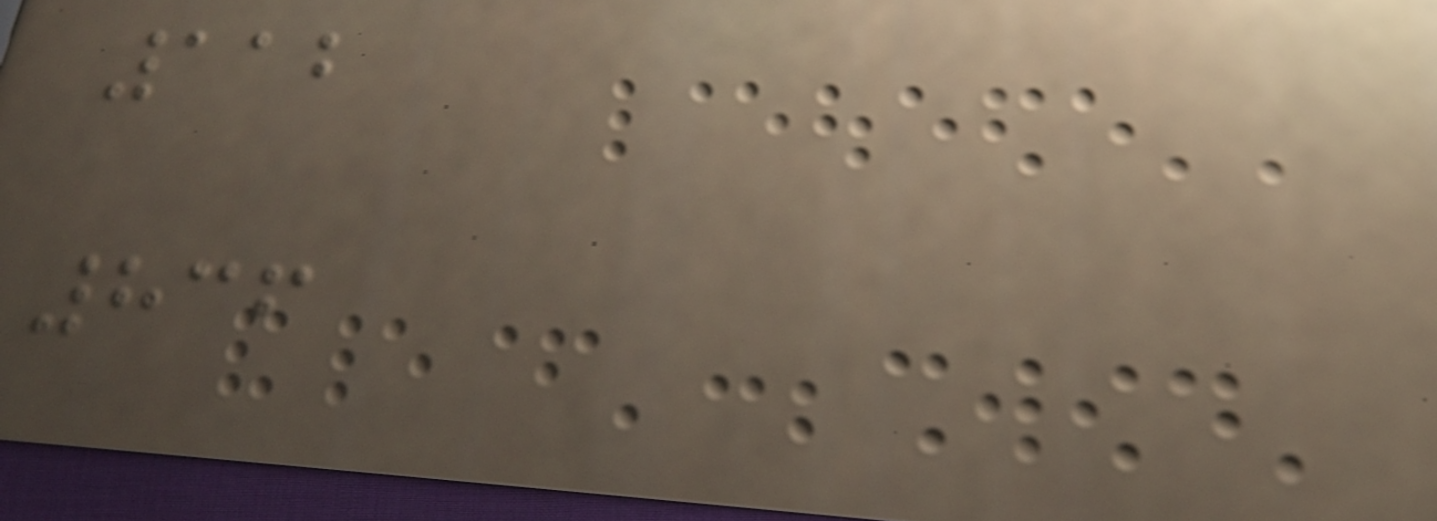112
836
